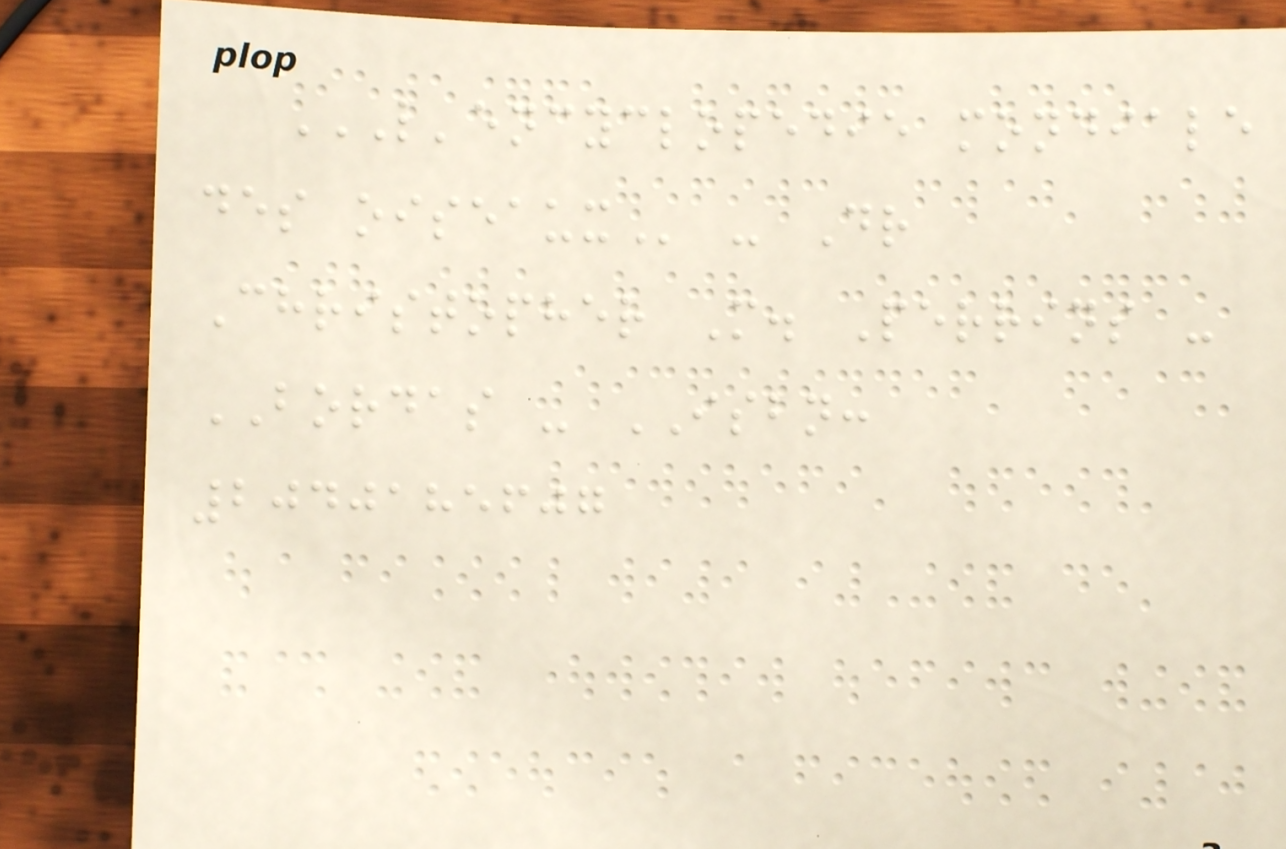L'ENCYCLOPEDIE MONDIALE
DES OISEAUX - Dr
Christopher M. Perrins -
BORDAS - ISBN:
2040185607
